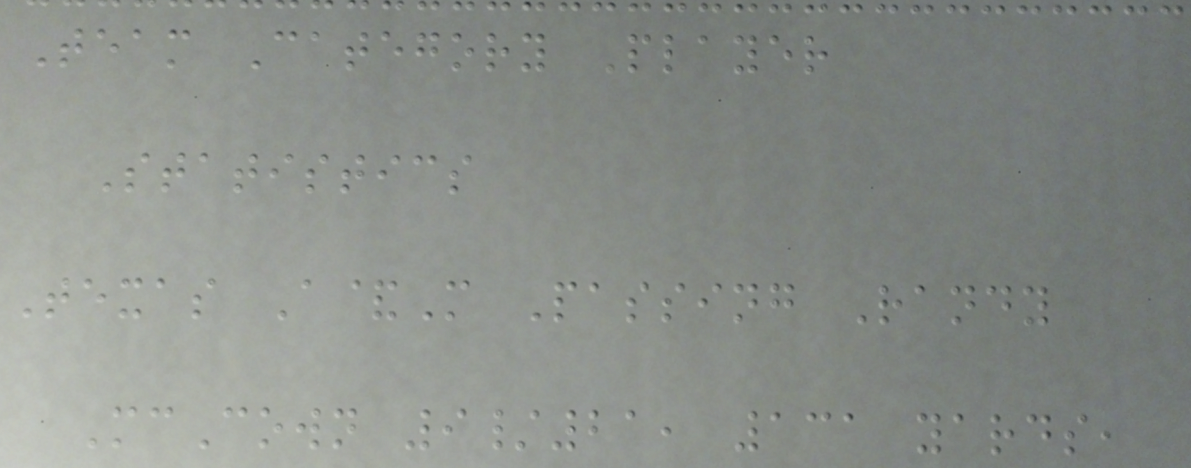Team Category Player
Statistics
Texas A&M Passing Randy
McCown 9/21, 131 yards,
